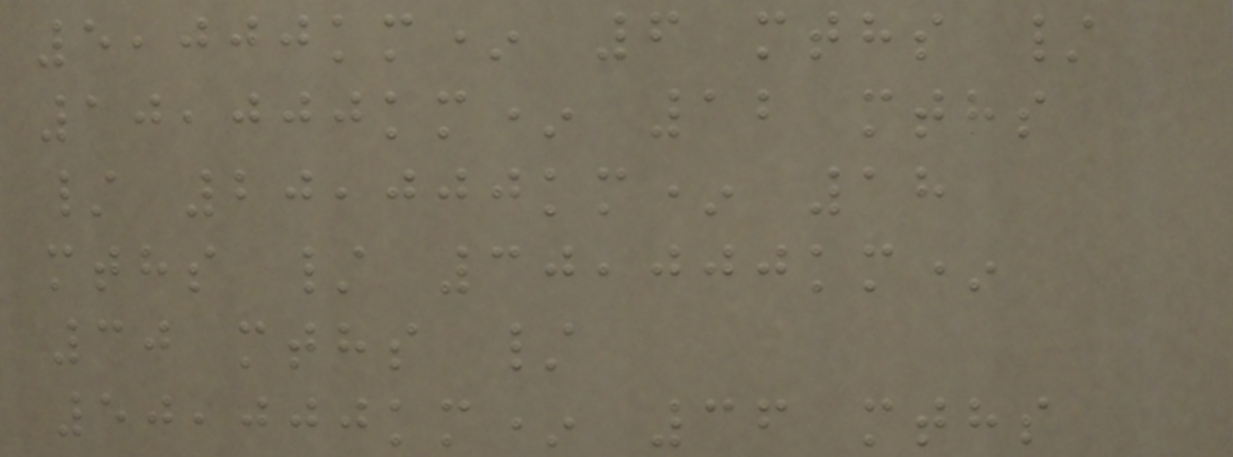5,000km* 6 mths /
10,000km* 12 mths
/ 20,000km* 18
mths / 30,000km*
30 mths /
50,000km* 36 mths
